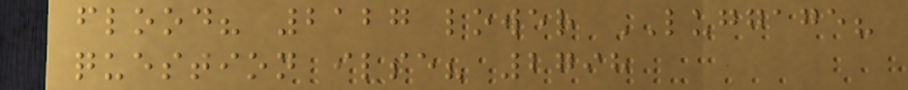flood? 2127 lower LUGGAGE?
question ilse? 2798
